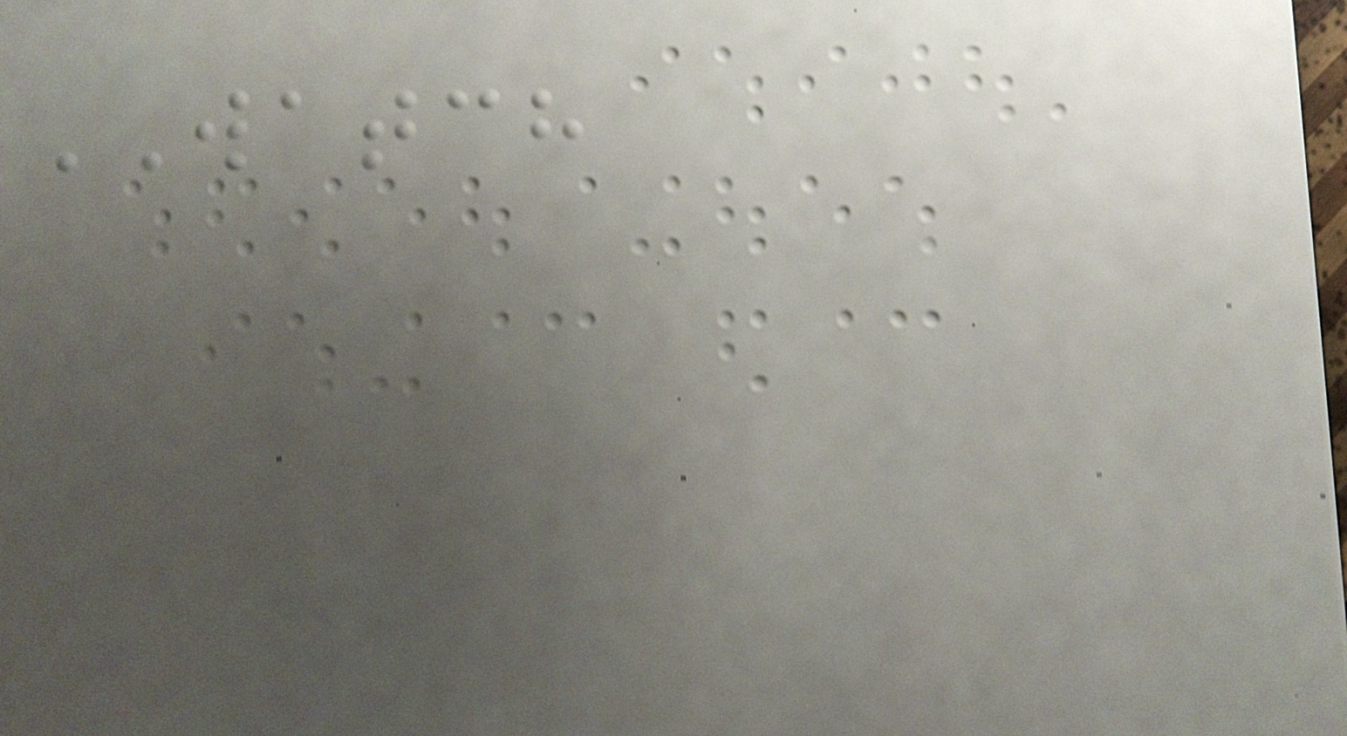WATCH
